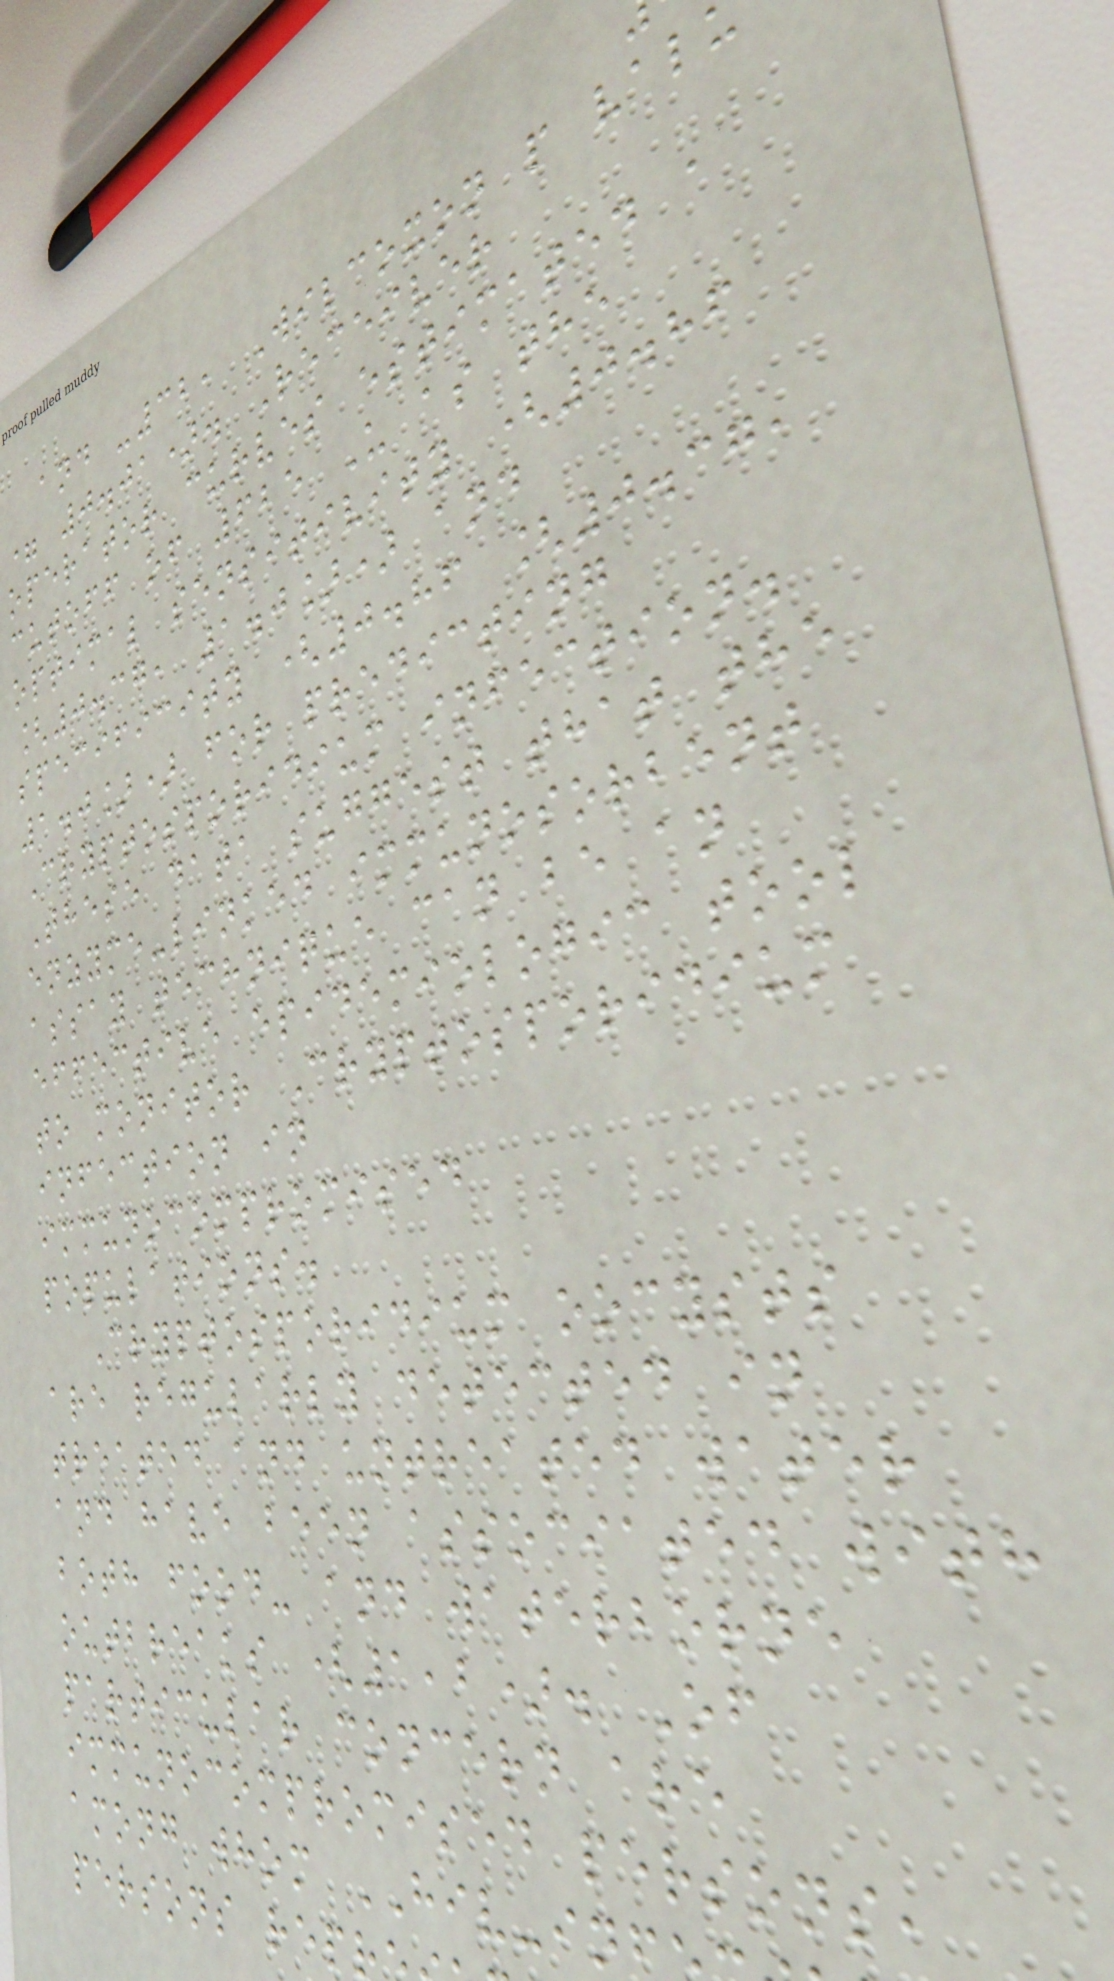and -32, Wilcoxon p val
= 0.01). Receiver
operator curves estimated a
cutoff of 625 U as the
optimal sensitivity (0.86
[0.37, 1.0]) and
specificity (0.86 [0.37,
1.0]) for predicting
Cryptosporidium infection.
These data suggest that the
enzyme-linked immunosorbent
assay technique can be an
effective epidemiologic tool
to monitor Cryptosporidium
infection in
immunocompromised
populations.
Cryptosporidium oocysts
are regularly detected in
treated and untreated water
and have been associated with
both food- and waterborne
outbreaks (1,2). Of
particular concern are
immunocompromised persons,
among whom HIV-in
persons rep
